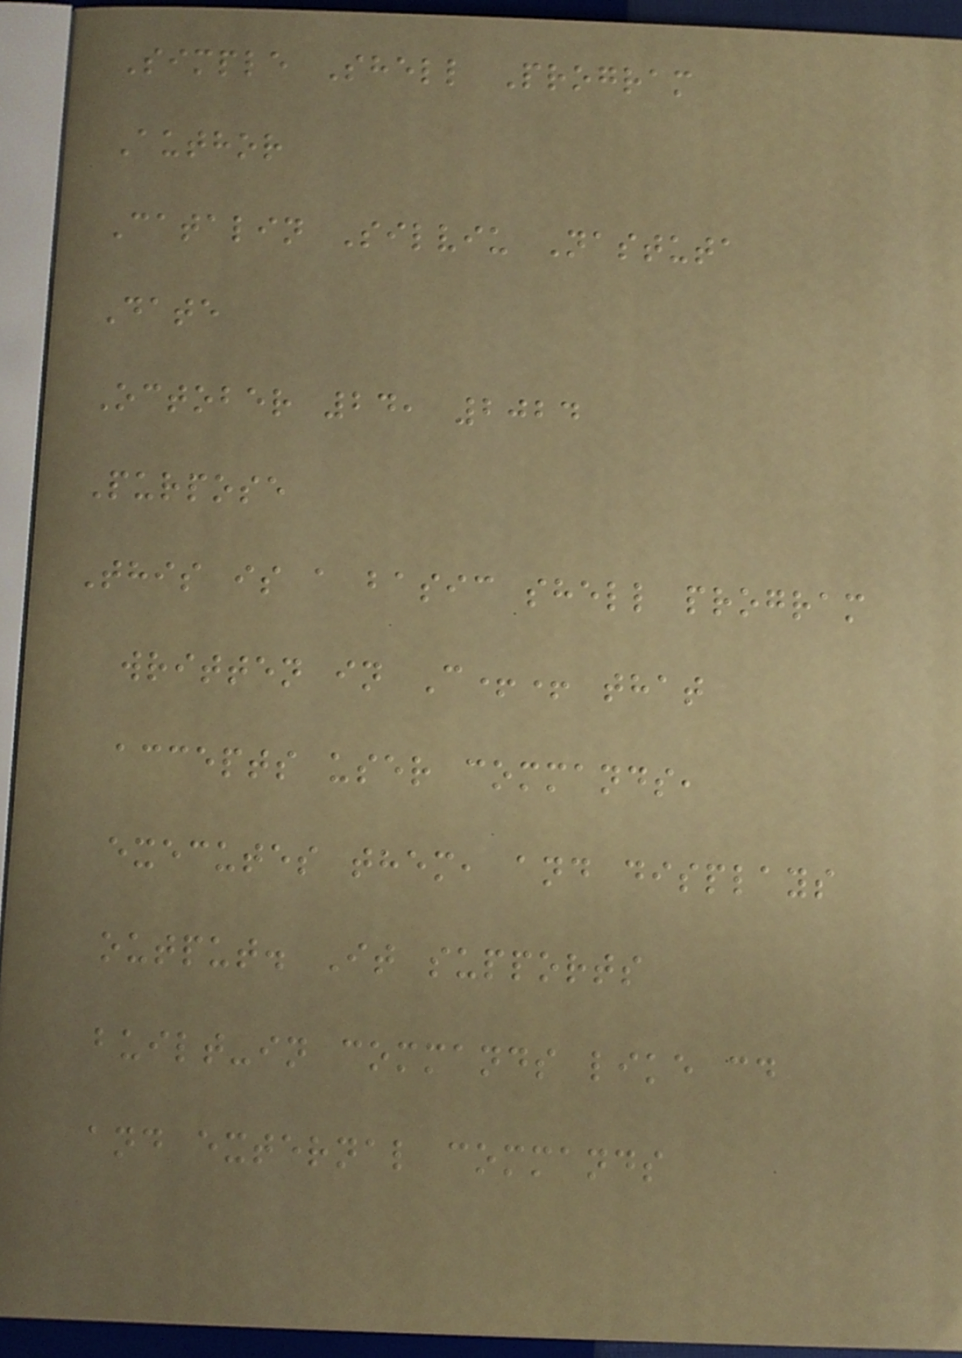Simple Shell Program
Author
Catalin Silviu Nastuta
Date
October 24, 2024
Purpose
This is a basic shell program
written in C++ that
accepts user commands,
executes them, and displays
output. It supports
built-in commands like cd
and external commands
